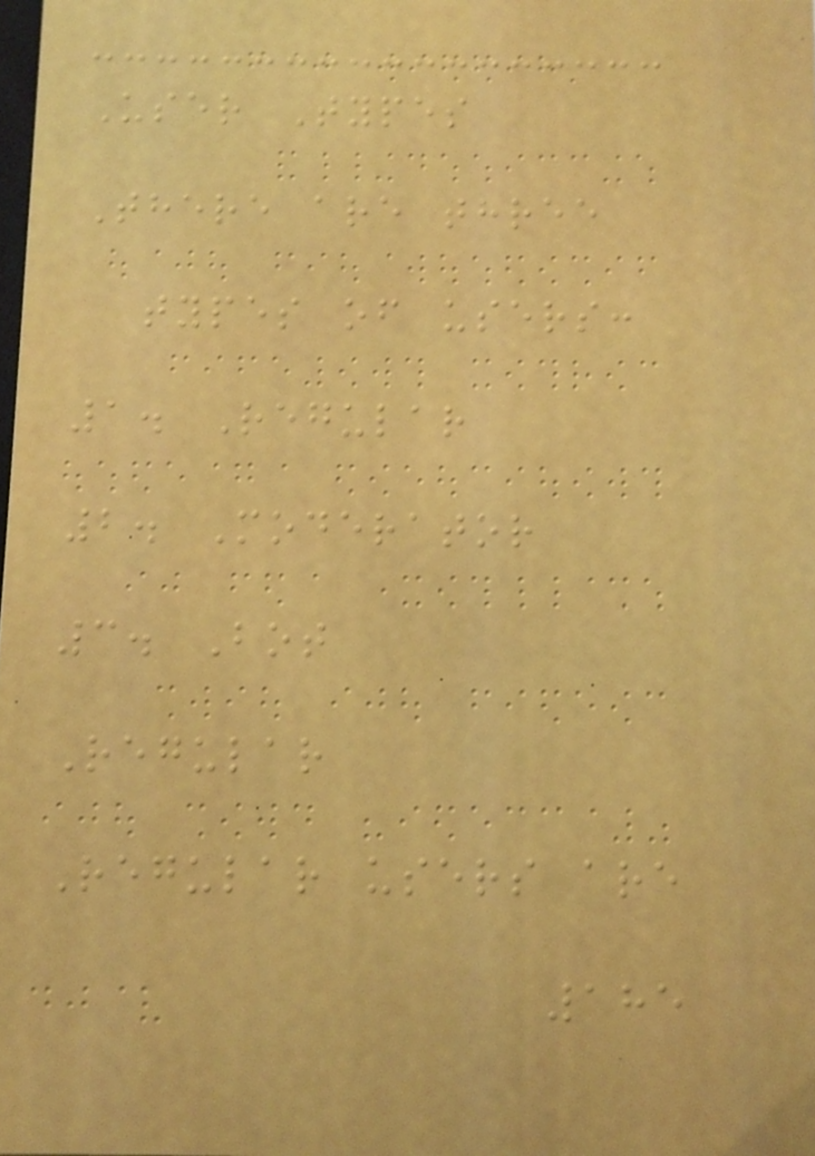User Types
There are three
types of users:
1. Regular
2. Moderator
3. Bot
Regular
Regular users are
185
